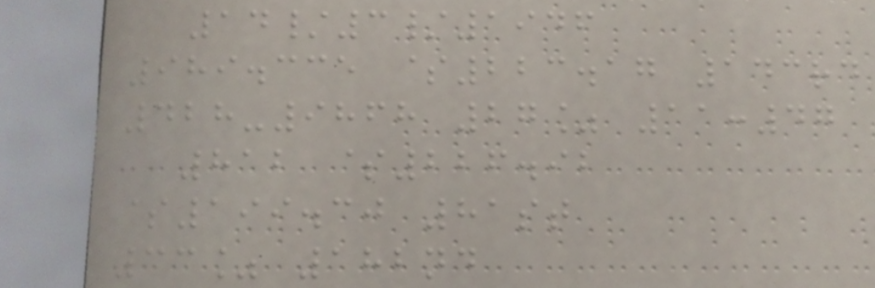14/3/1946
989.335 $223.17 143rd
428-9868 27% 11:47
812 $226.92
$199.30 81st
33% 182nd
